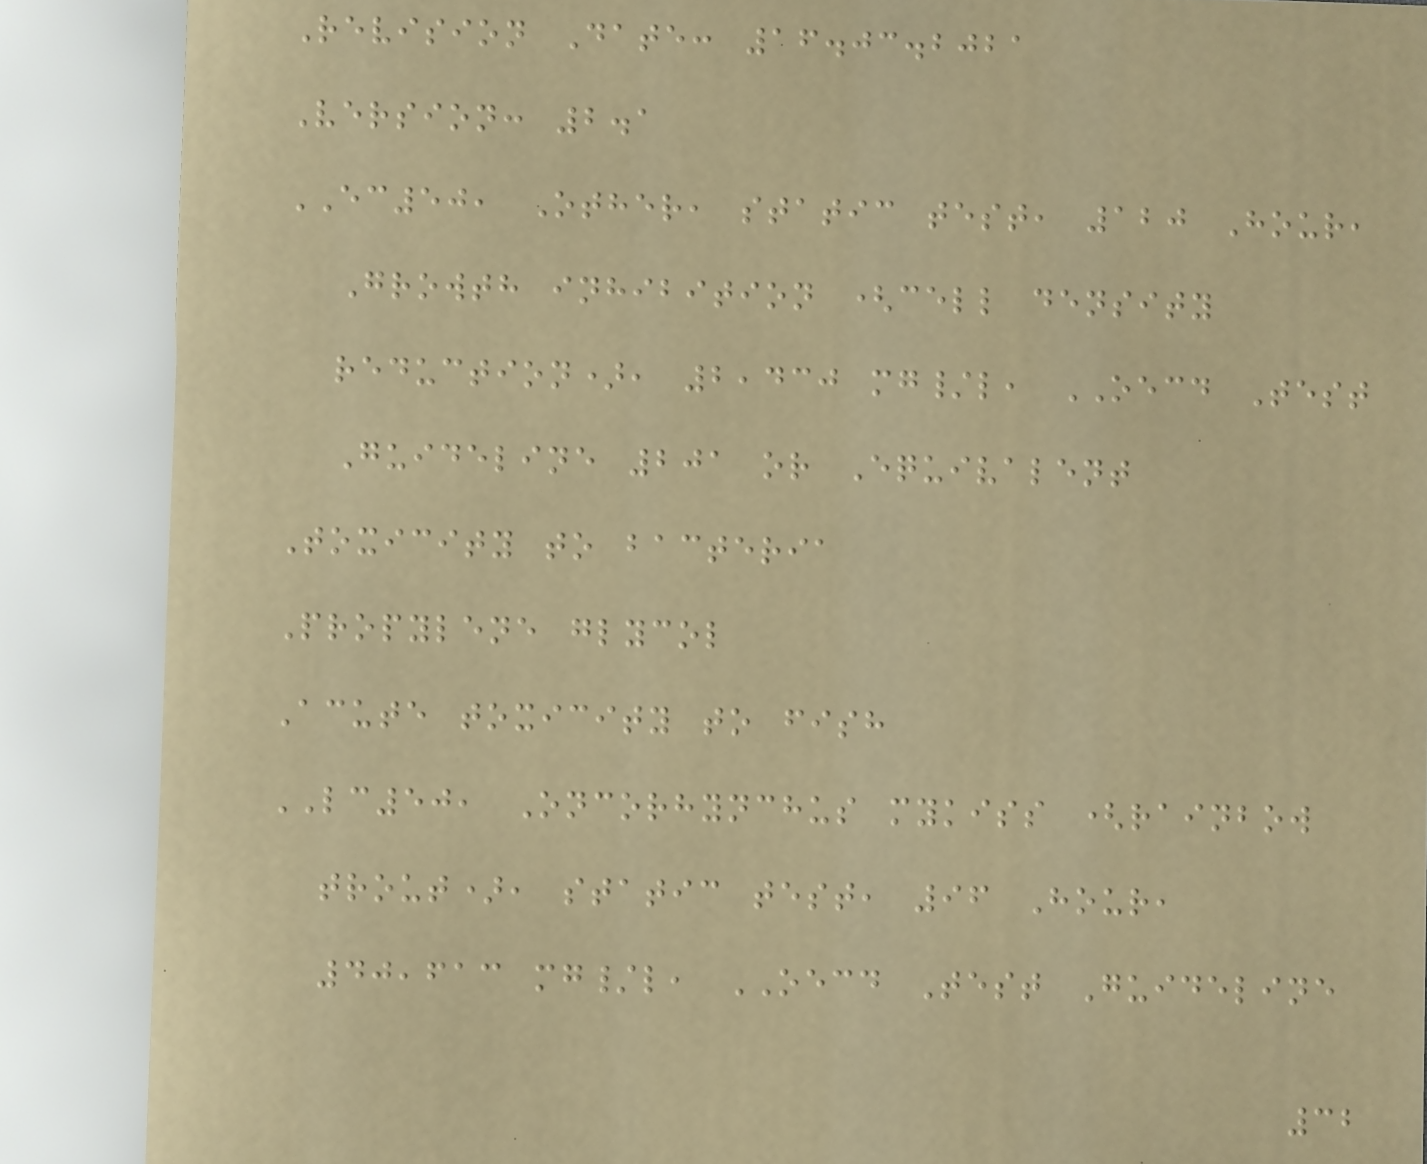Revision Date: 16.03.2021
Version: 2.1
EC50, Other, static test, 120 Hour,
Growth inhibition (cell density
reduction), 2,430 mg/l, OECD Test
Guideline 201 or Equivalent
Toxicity to bacteria
Propylene glycol
Acute toxicity to fish
LC50, Oncorhynchus mykiss (rainbow
trout), static test, 96 Hour,
40,613 mg/l, OECD Test Guideline
32
